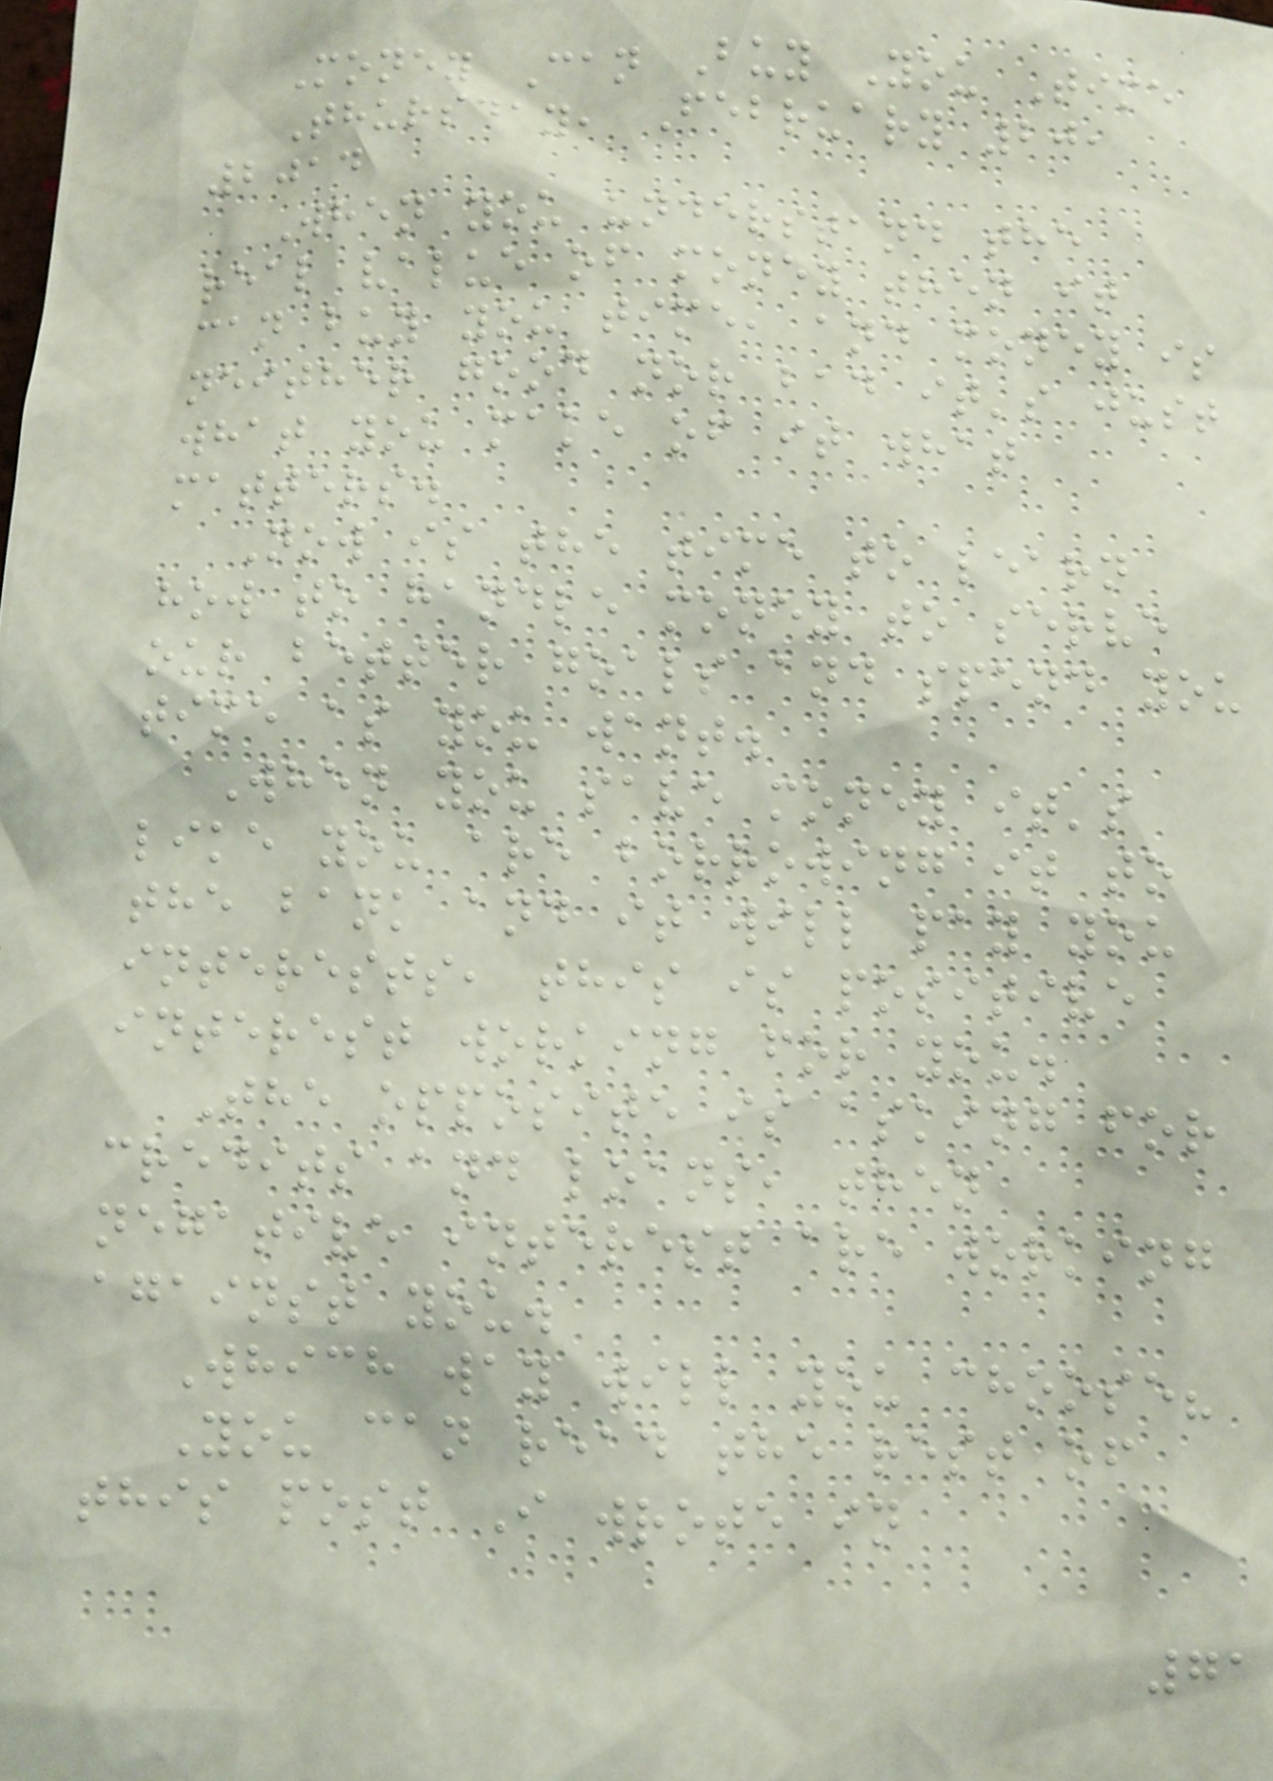Money Can Buy You Time
Thursday, February 20,
2014
When you understand the
real value of money then it
can buy you time, and money is
neither good nor bad it's just
what you make of it what
matters.
Now is the time to learn
how to handle money to serve
our better goals and spend you
time as you want.
When you save money it's
like you are borrowing it to
the bank and it will pay you
interests, this is positive
interest working for you.
The opposite is asking for
credits and loans, then
negative interest are working
against you.
Which way will you choose?
You can read the rest of
this post I wrote in
71
